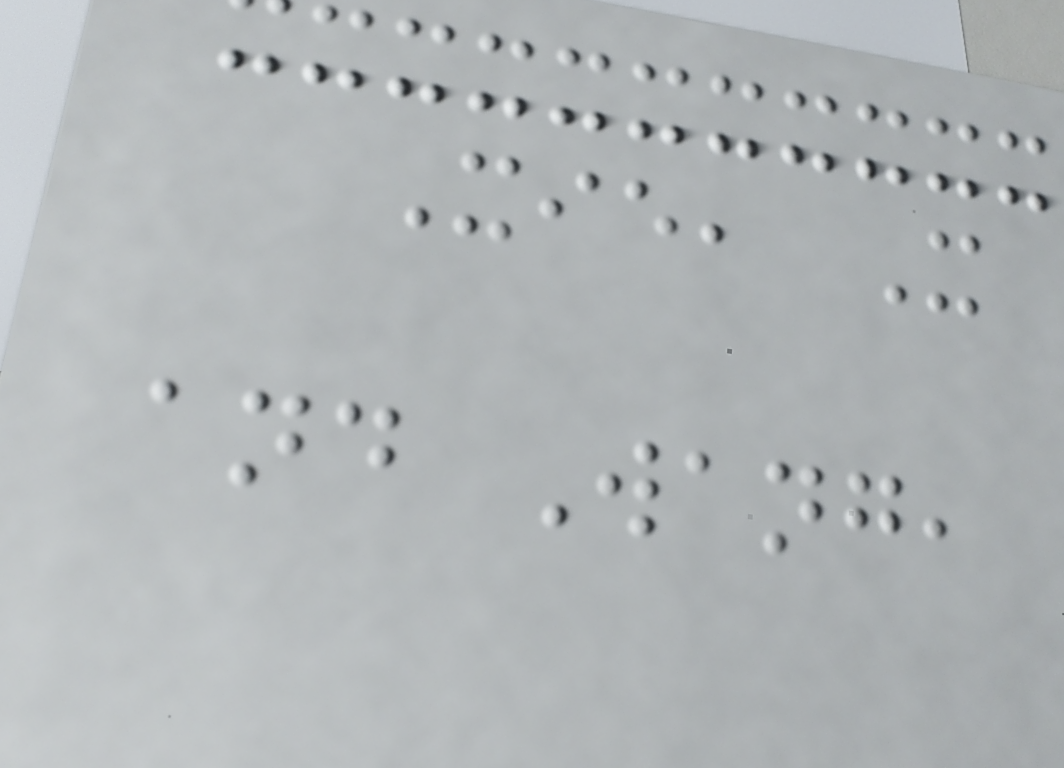Xie, X
and Wang,
